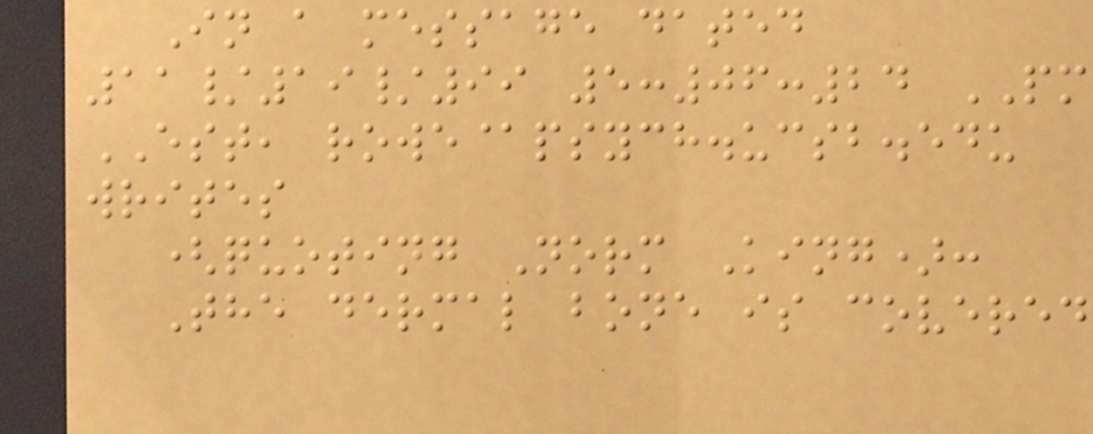In a message dated
11/19/99 5:06:24 PM
EST, rowe@psych.ucsb.edu
writes
(quoting Norm King):
The dermal bone is covered
